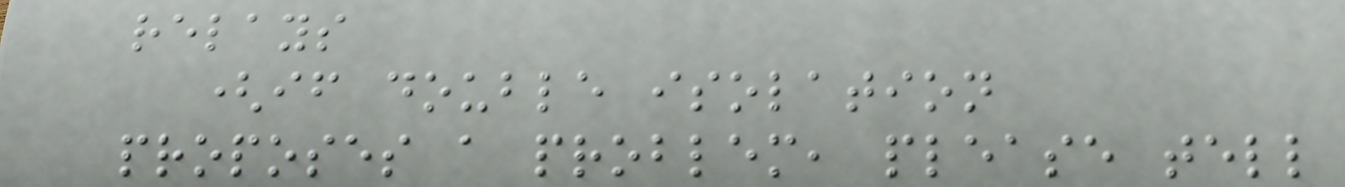relays
(if double isolation
proposes a problem, please tell
